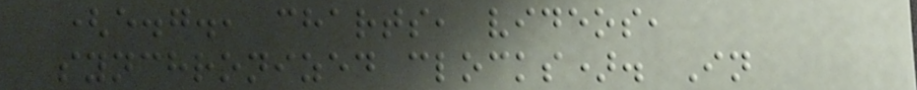(e.g., charts, videos,
synchronized clocks). In
